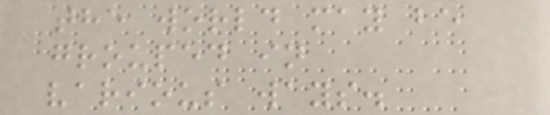the world may be
grouped in
various ways.
